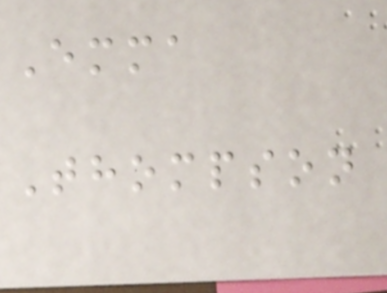Emma
Thompson
